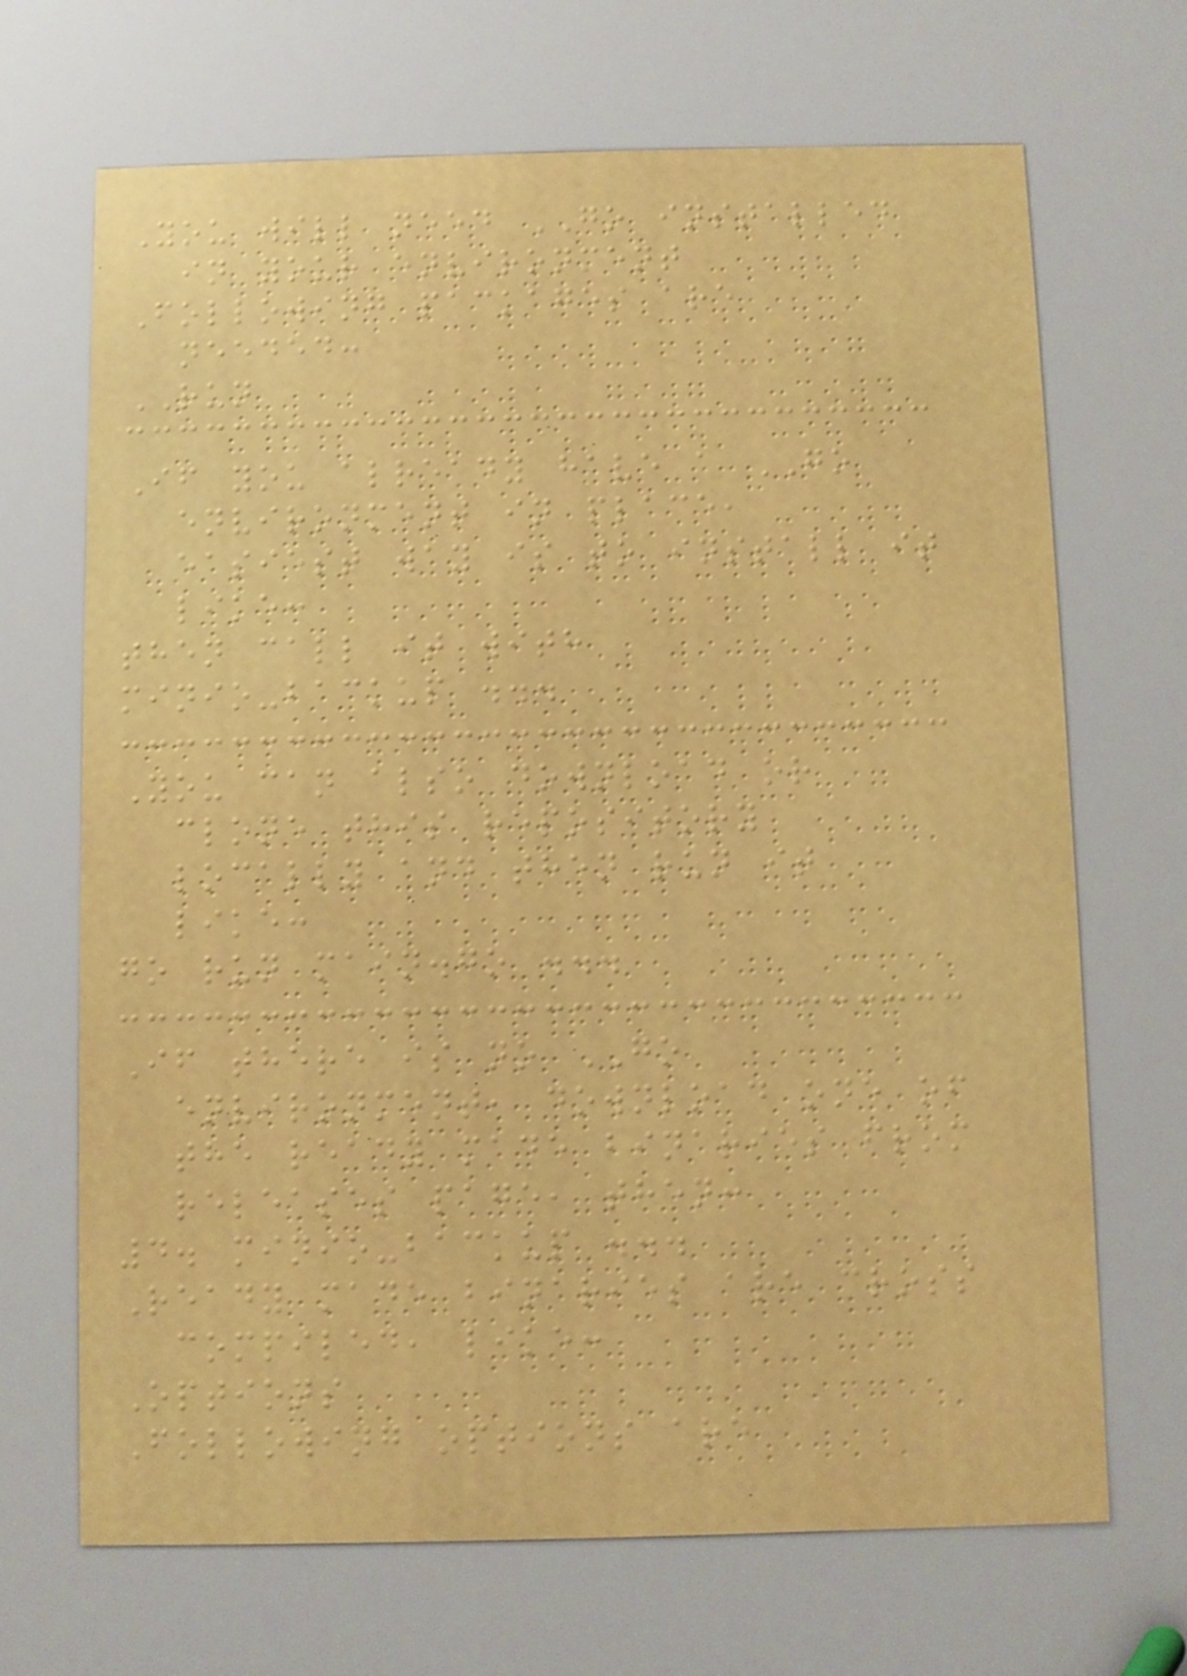You will need GO installed
in your environment
Following packages are
needed:
RUN
If you already have a GO
environment in place,
easiest way is to install it
like:
then call it with
minio-backup ...
You can also download or
clone this repository
locally and then run it
like:
go run main.go ...
If there is no GO
environment, download one of
the ready made binaries from
releases page, then:
4. minio-backup ...
Ready made binaries are cross
compiled, like:
Options
Following options are
